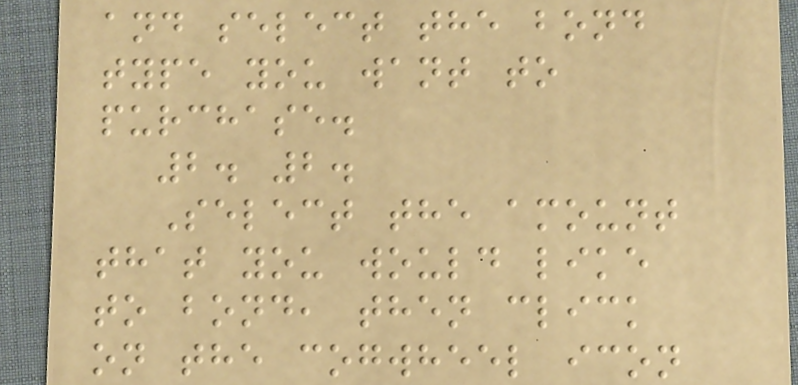and select the bond
type you want to
purchase.
2. 2.
Select the amount
that you would like
to bond, then click
on the cogwheel icon
